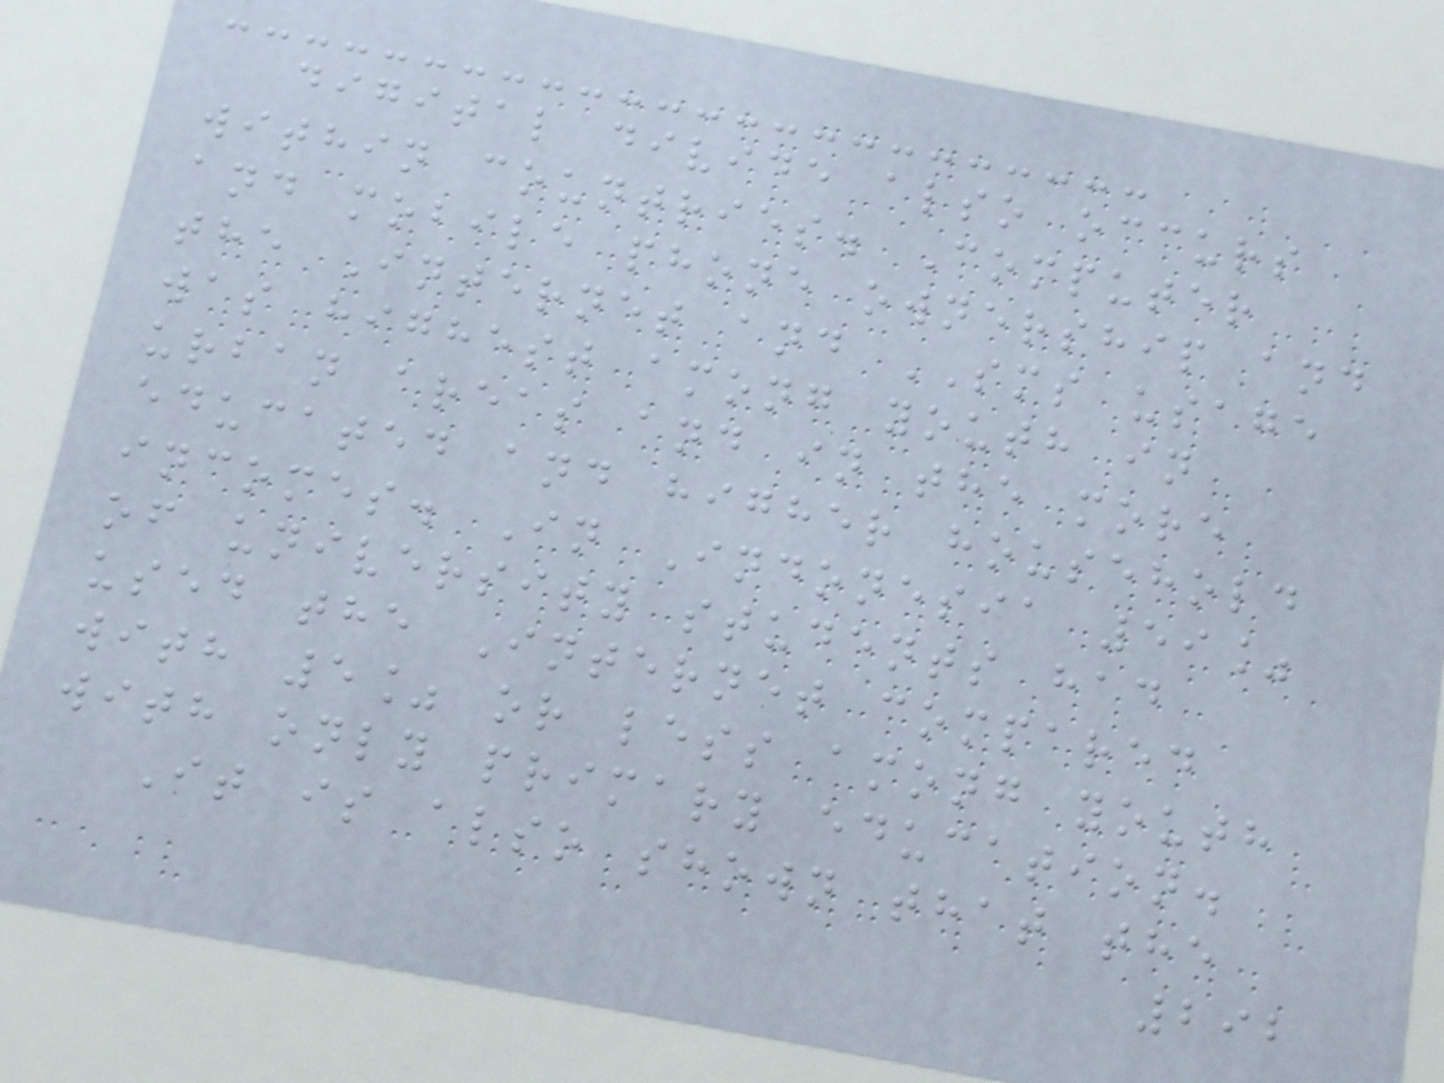digital divide also occurs
within countries. Computer
and mobile phone ownership and
the Internet and SMS usage
was highest among youth in
urban areas and in the more
educated and higher household
incomes. In Indonesia 59%
of university students had
used the Internet compared
with 5% or less among youth
with only primary education.
It is also shown that the
292
